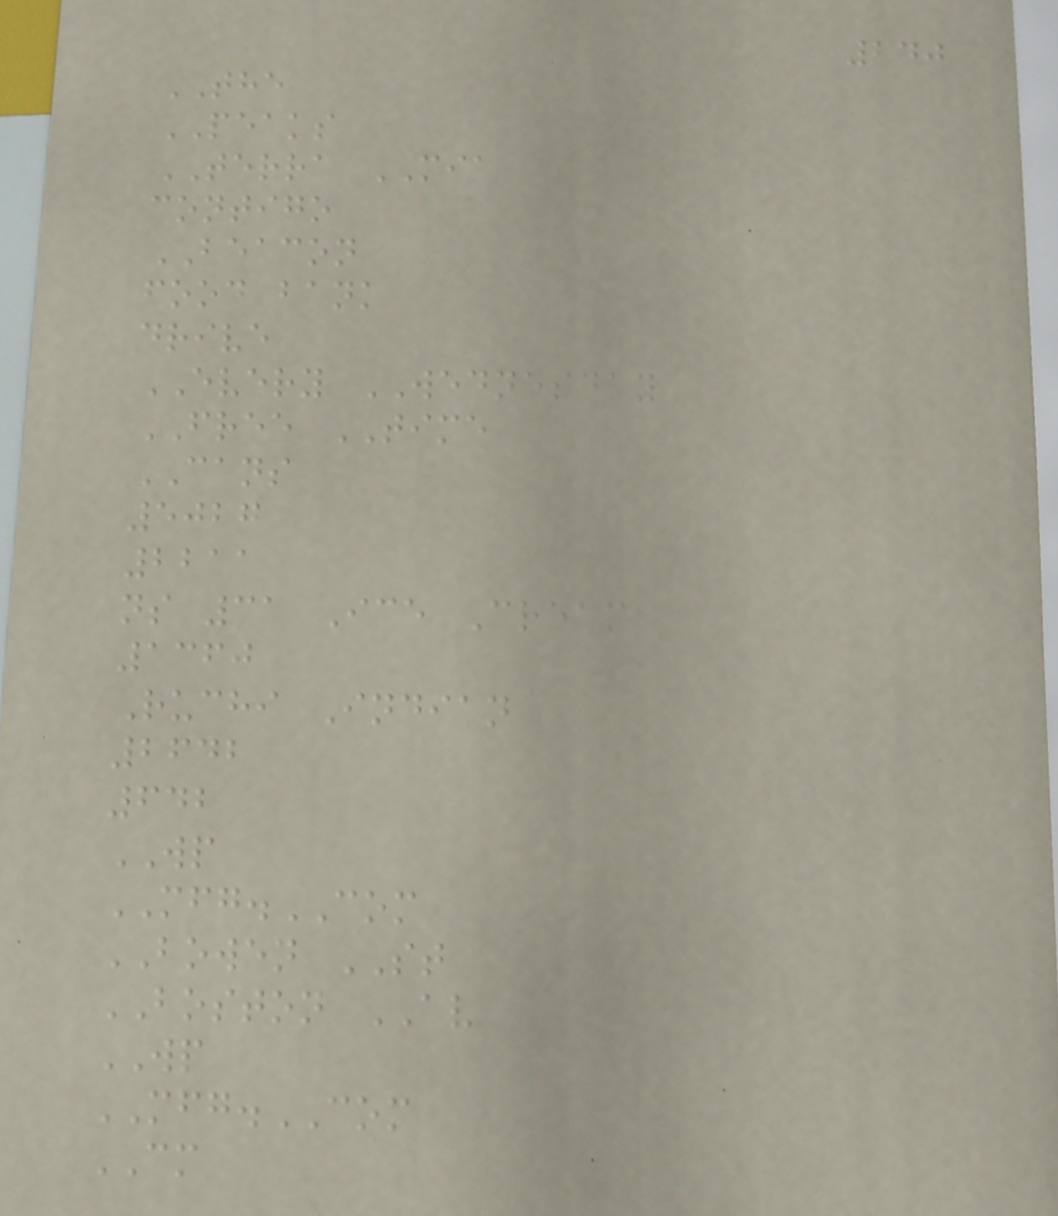240
THE
PEAKS
TERRA MIA
contigo
BEACON
food bank
drive
EVERY WEDNESDAY
FREE TIME
CANS
5027
2211
ns 31 Ice Cream
1360
Ruchi Indian
2642
642
WP
MFG.COM
BOWEN ST
BOSTON AV
WP
MFG.COM
CM
